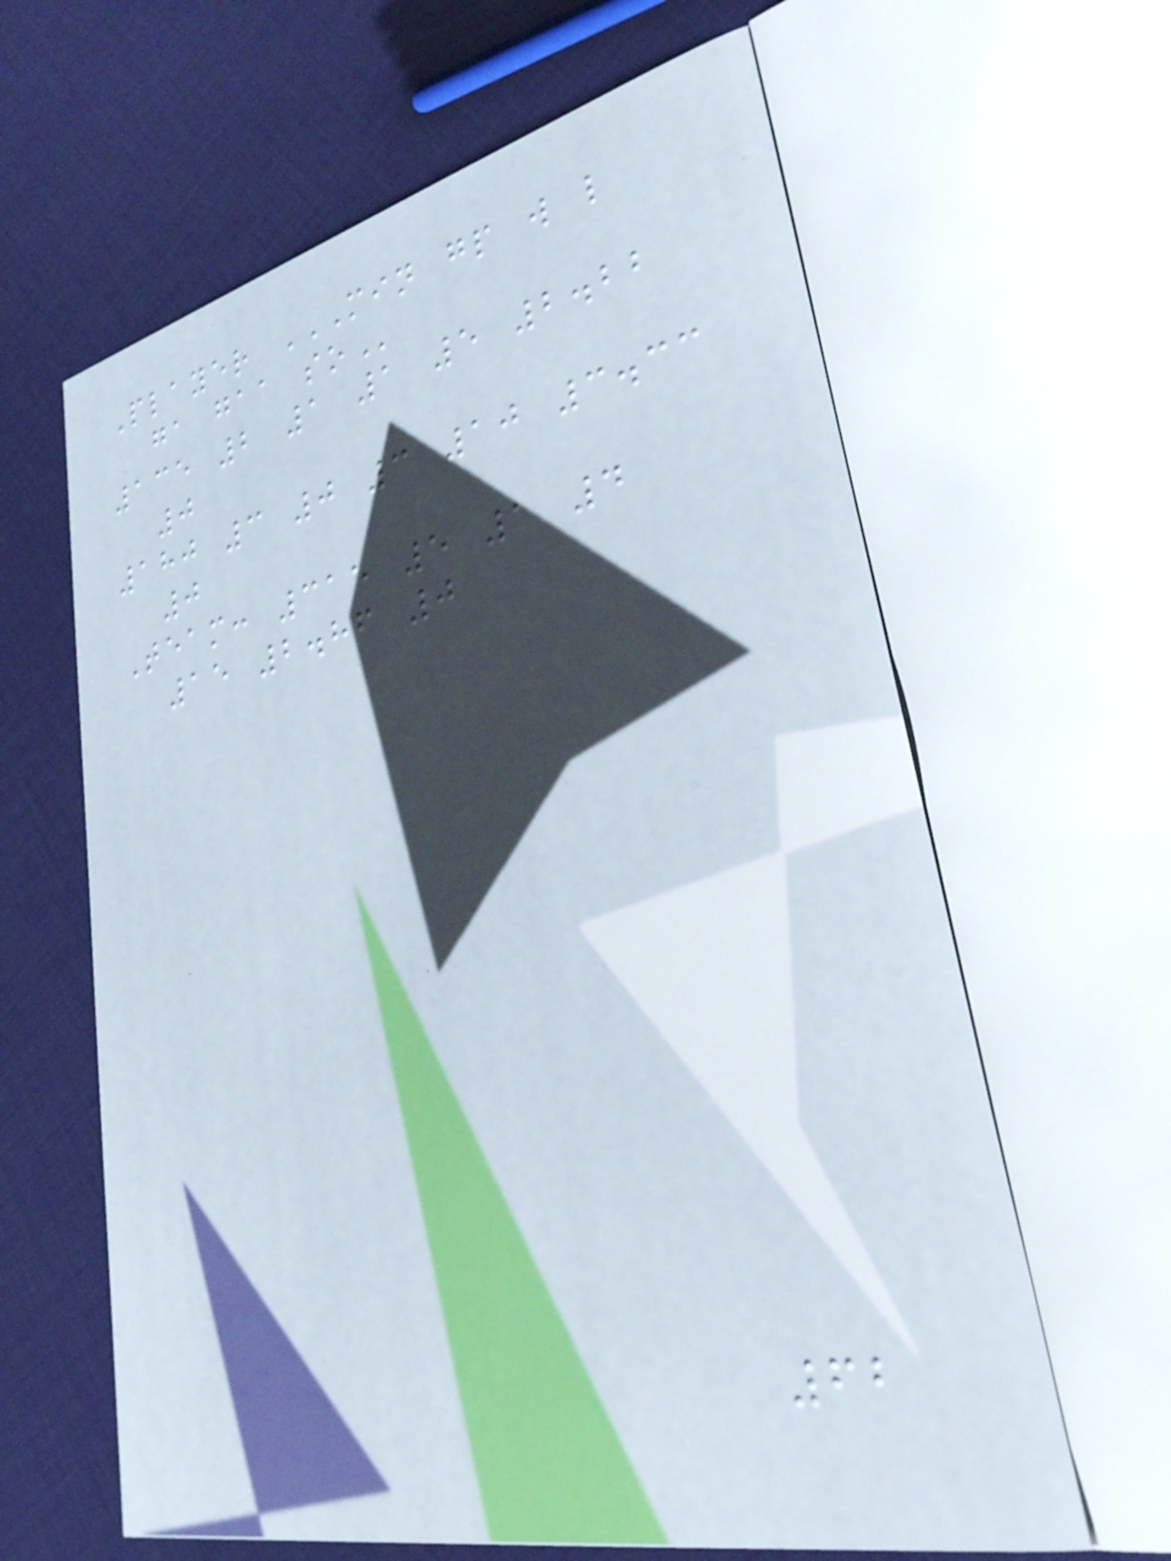Player MIN GP W L
GA GAA SO
135 2 1 1 5 2.22
0
180 3 0 3 10 3.33
0
Team: 315 5 1 4
15 2.86 0
62
